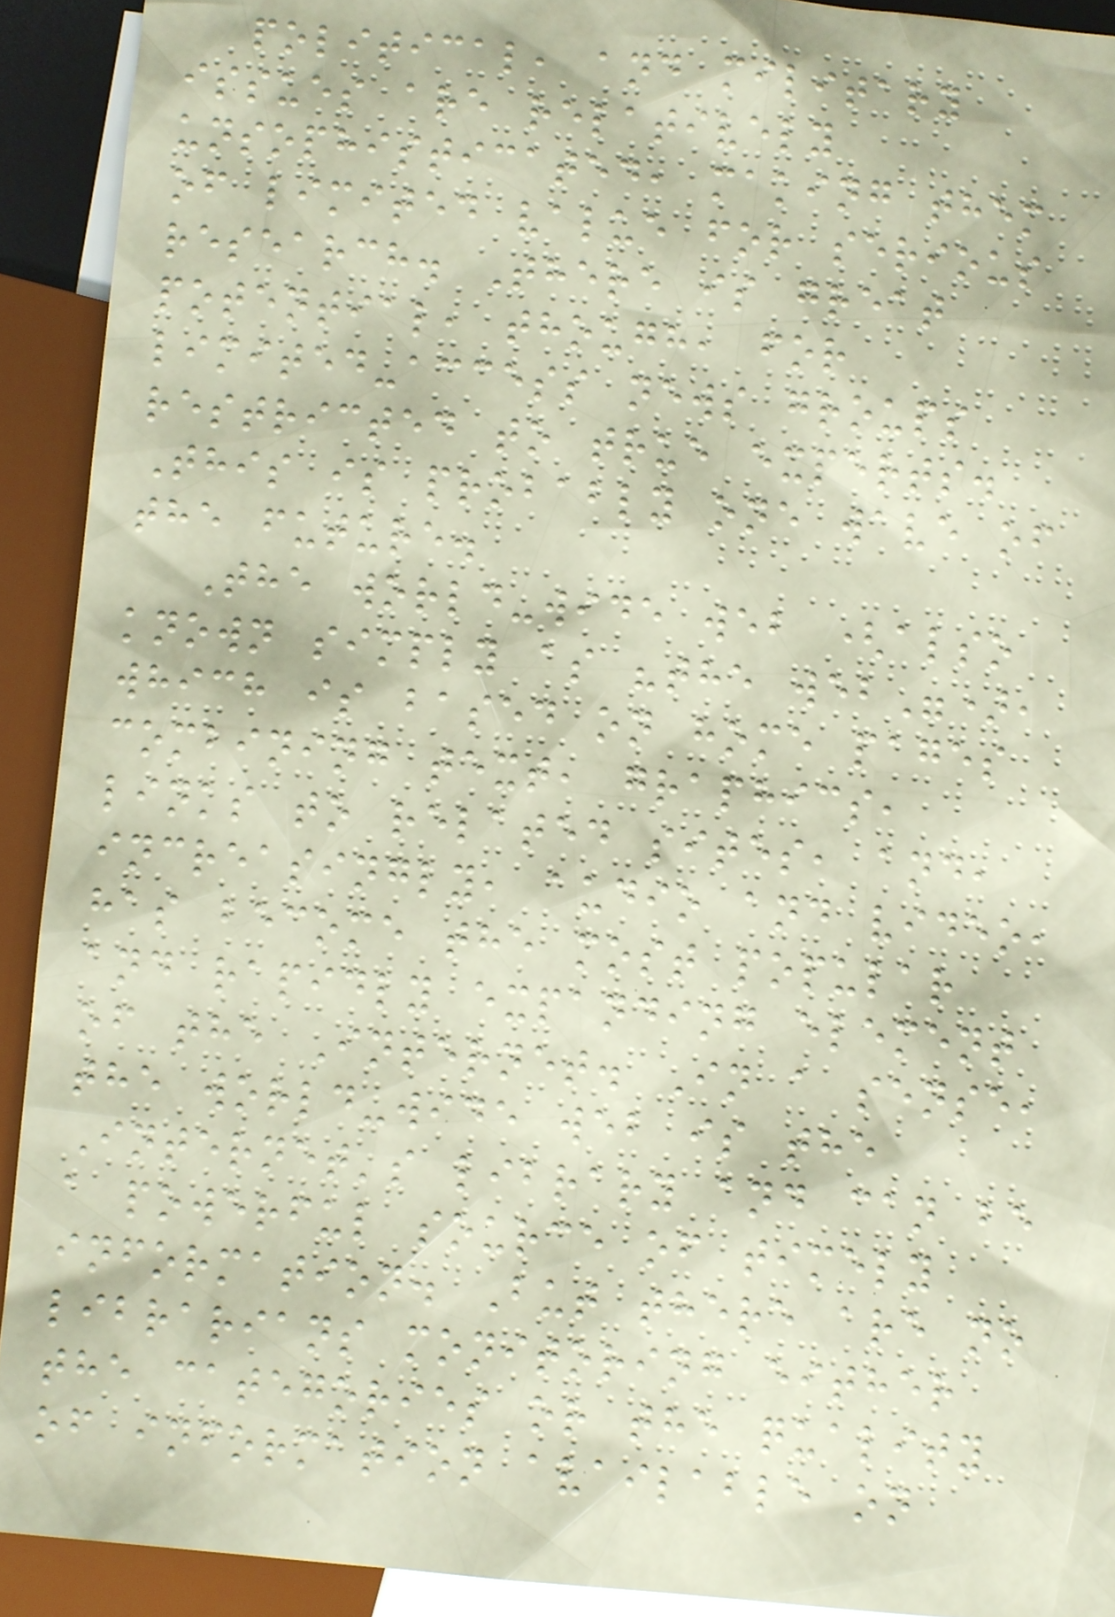political, and military
issues are relatively
unsophisticated, making them
of limited value for serious
research. There is great
potential, though, for
limited-access news groups
restricted to true experts.
This is probably one wave of
the future.
The world-wide web (also
known simply as "the web"),
which is based on home pages
combining text, graphics,
links to related sites, and,
increasingly, audio and video,
has become the most popular
and rapidly expanding element
of the Internet. In a sense,
the world-wide web is the
Internet's library and can be
a powerful source of timely
information. But there are no
librarians monitoring either
the categories or the quality
of information available on
